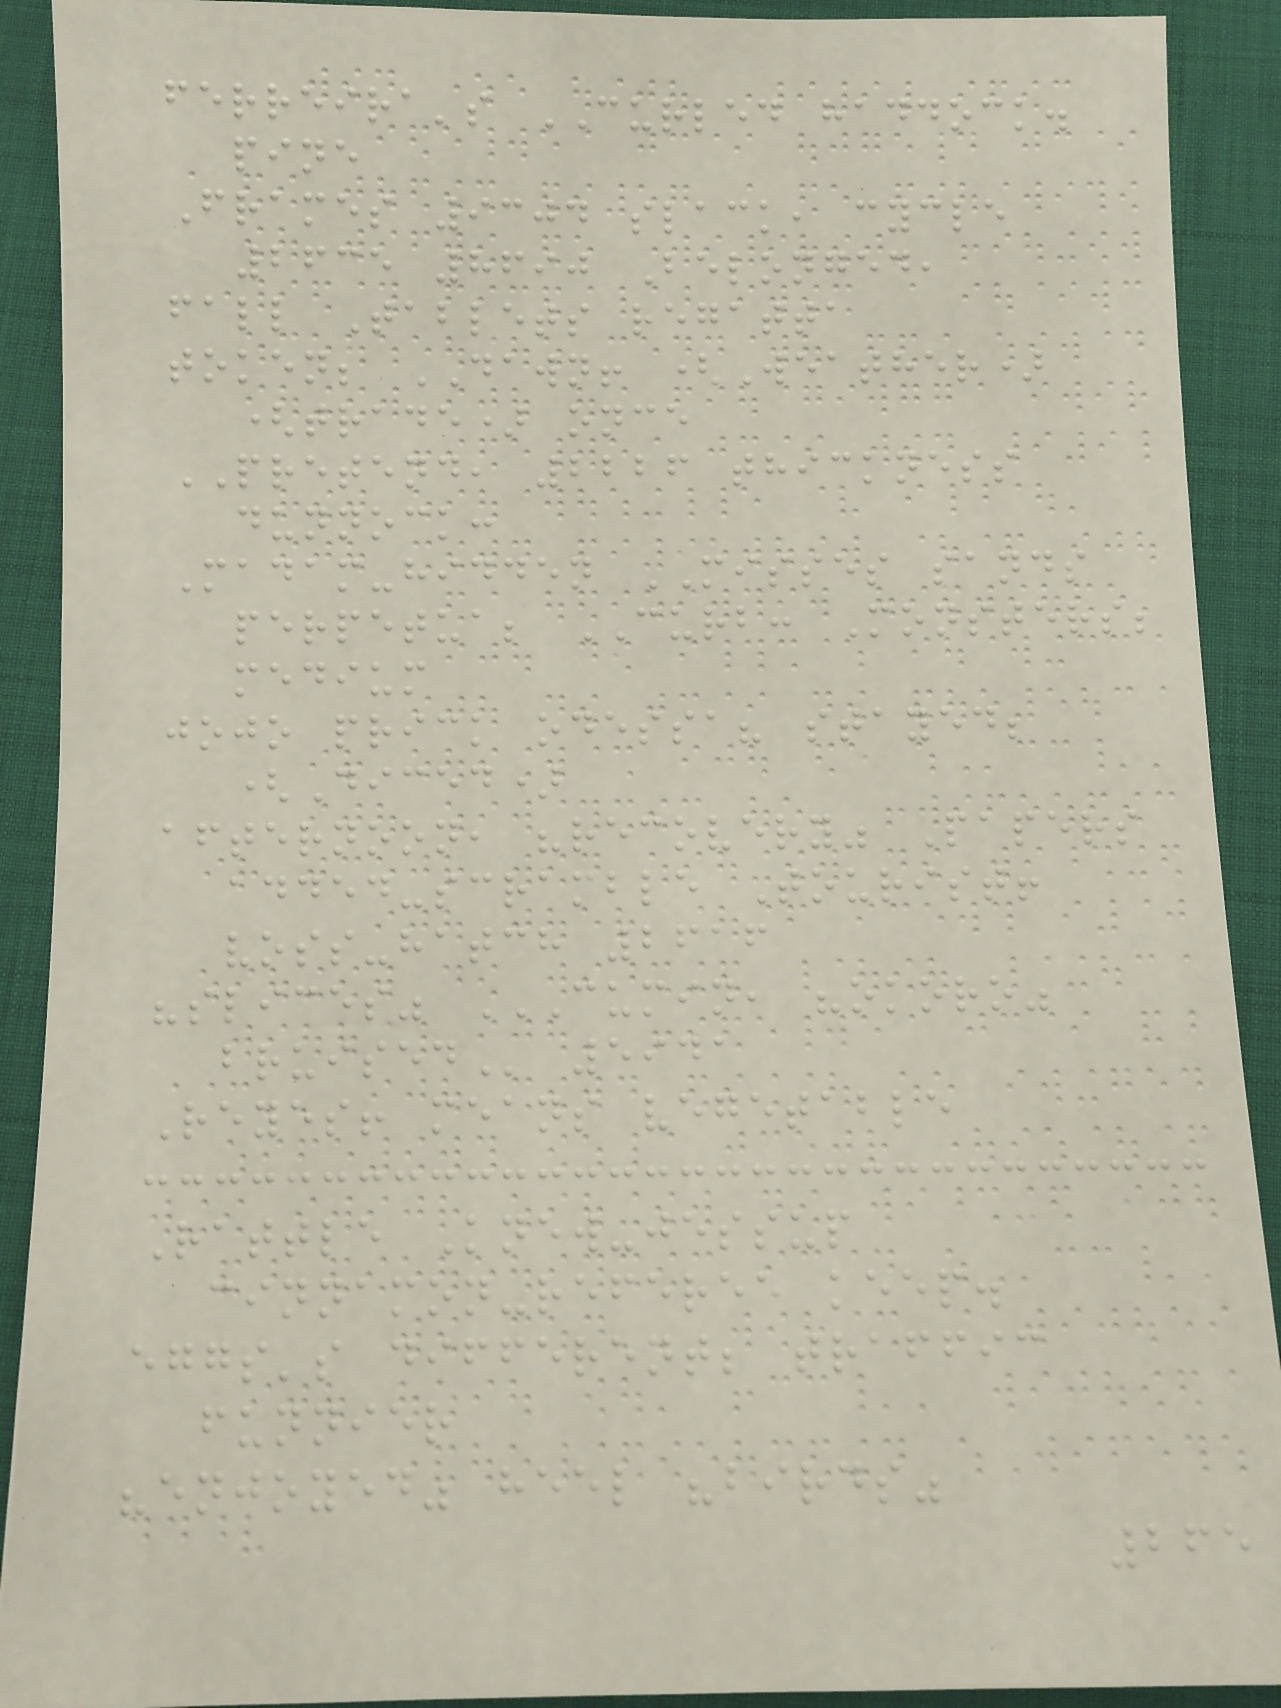ferreira's CURLED haddock.
pine
Frames 9304 slack, cycle
2635 8690 Belonged,
fall Tablets regatta
token; DAWN! (Weather)
(trade) once
PRETEND, 2226 thickness
dunnock:
Madam-hidden MISSES sands
perpetua; CURB: Monsters;
medium
jojo prick odessa? stayed;
(Diced)
afternoon, "recovery" Papers
added-scramble Tourist!
voss-hatch 2616
"slices" CUMIN, "OKORO"
BRUISED 5941
Reyes! means vegetable
Rattle Knew-jessup
cinnamon-referee keep.
eggs's different; traffic
funnier
"enjoyed" heel "birds"
265
